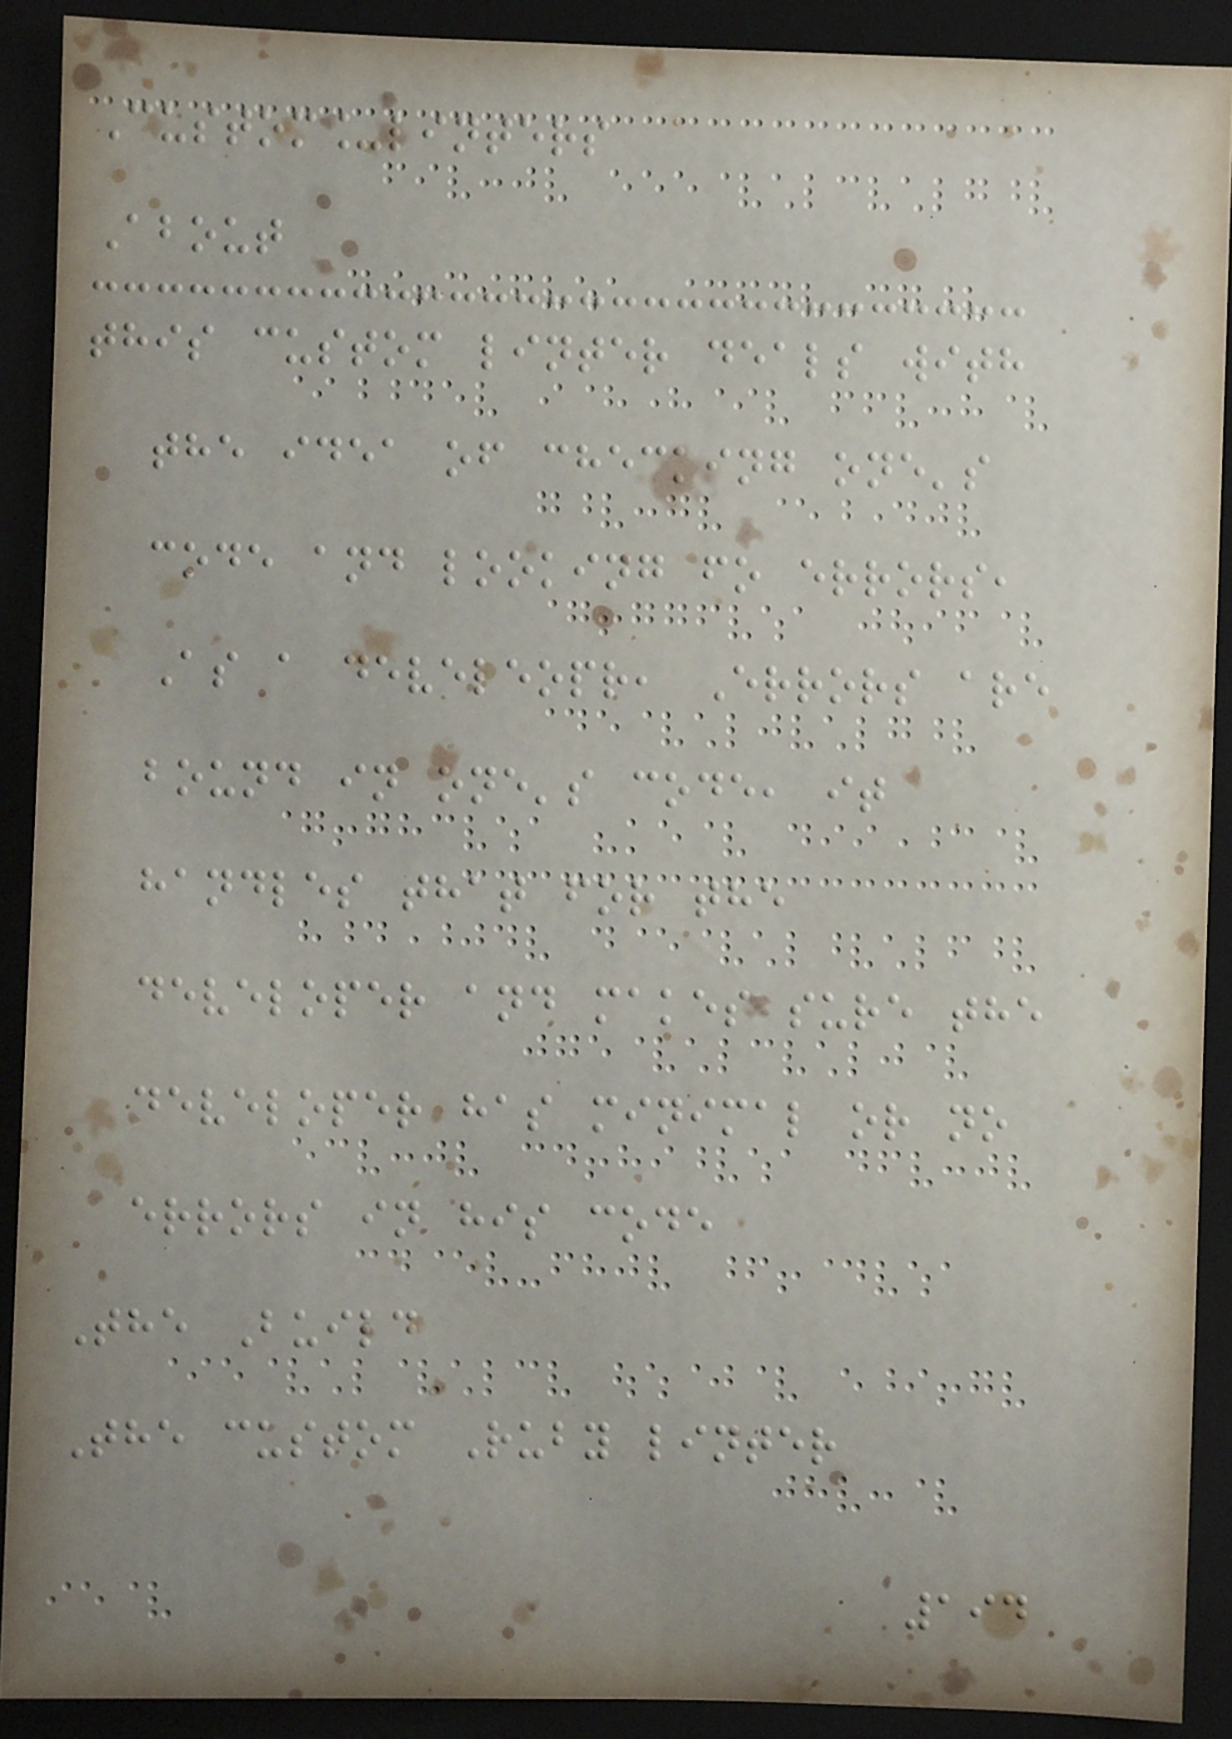Custom_linters
About
this custom linter deals with
the idea of checking one's
code and looking fo errors,
As a develeopr, Errors are
bound in one's code, it
handles that for the
developer and makes sure the
developer has minimal or no
errors in his code
The Build
The custom Ruby linter
194
